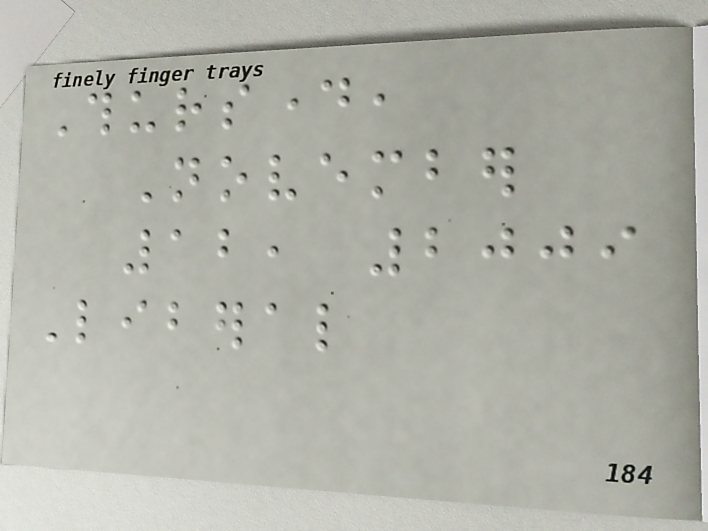Thursday,
November
12, 2009
Liberal
